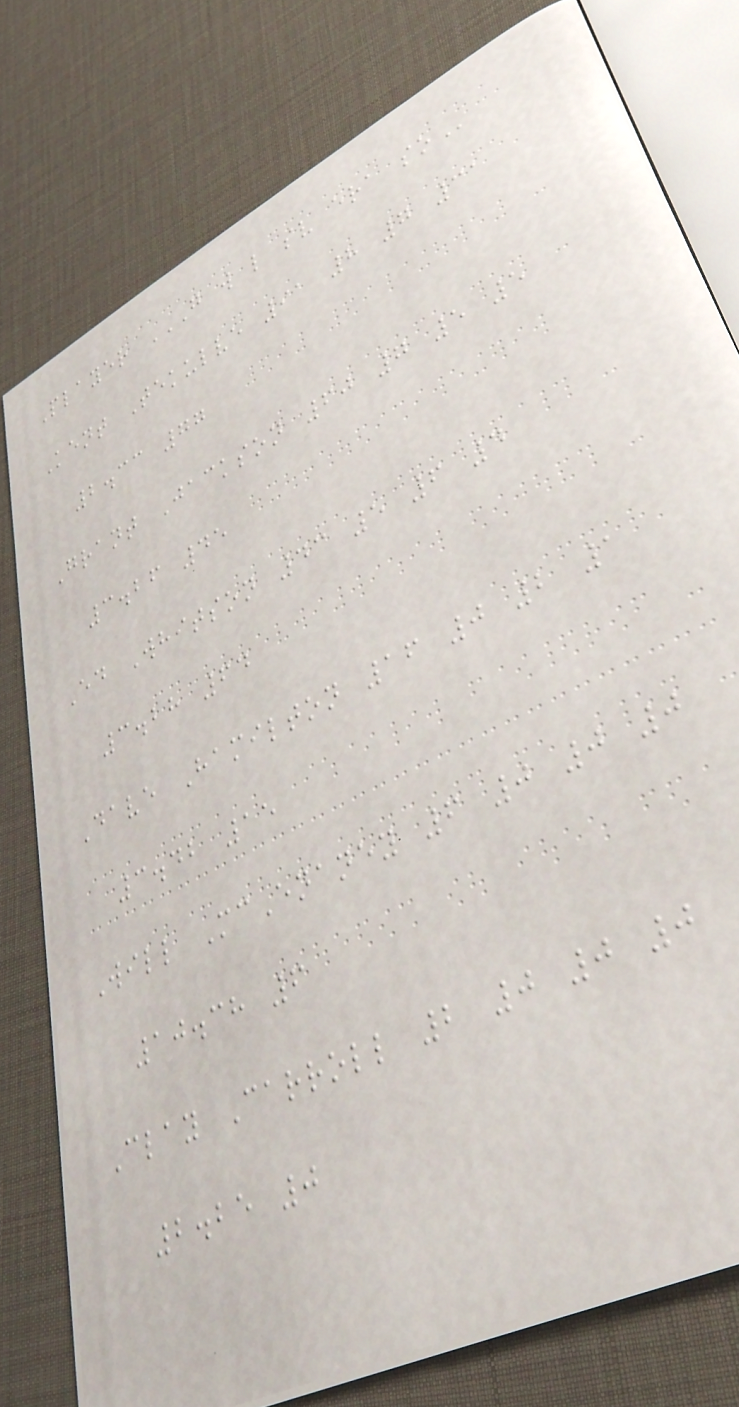Player G W L SV ERA SO
Kent Tekulve 91 8 7 31
2.33 77
Grant Jackson 60 7 5 5
3.26 45
Ed Whitson 43 5 6 4
3.28 64
Dave Hamilton 16 0 2 1
3.42 15
Will McEnaney 6 0 0 0
10.38 6
Clay Carroll 2 0 0 0
2.25 0
